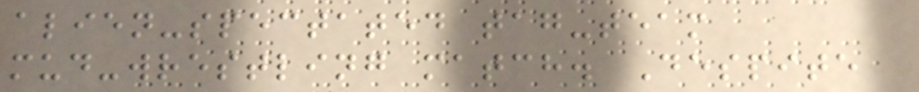alien-spectated tag-team
mud-wrestling match. Despite
